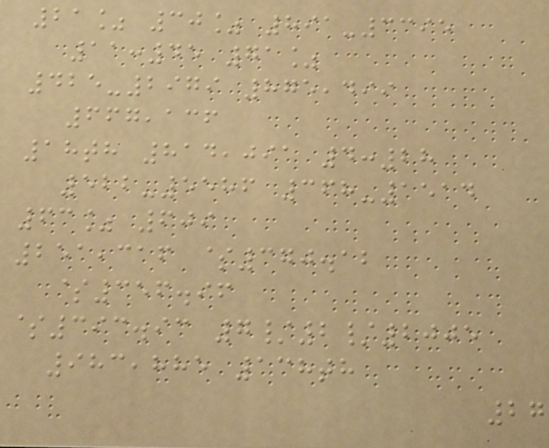21% 30% 891-3395
11:45 71%
425-2979 875,499
667,136
18th 814,091 4:28
522-5586 368-1514
63% 609
251,316 $370.12
$356.96
$393.93 7/2/2005
983,885 138th
27
